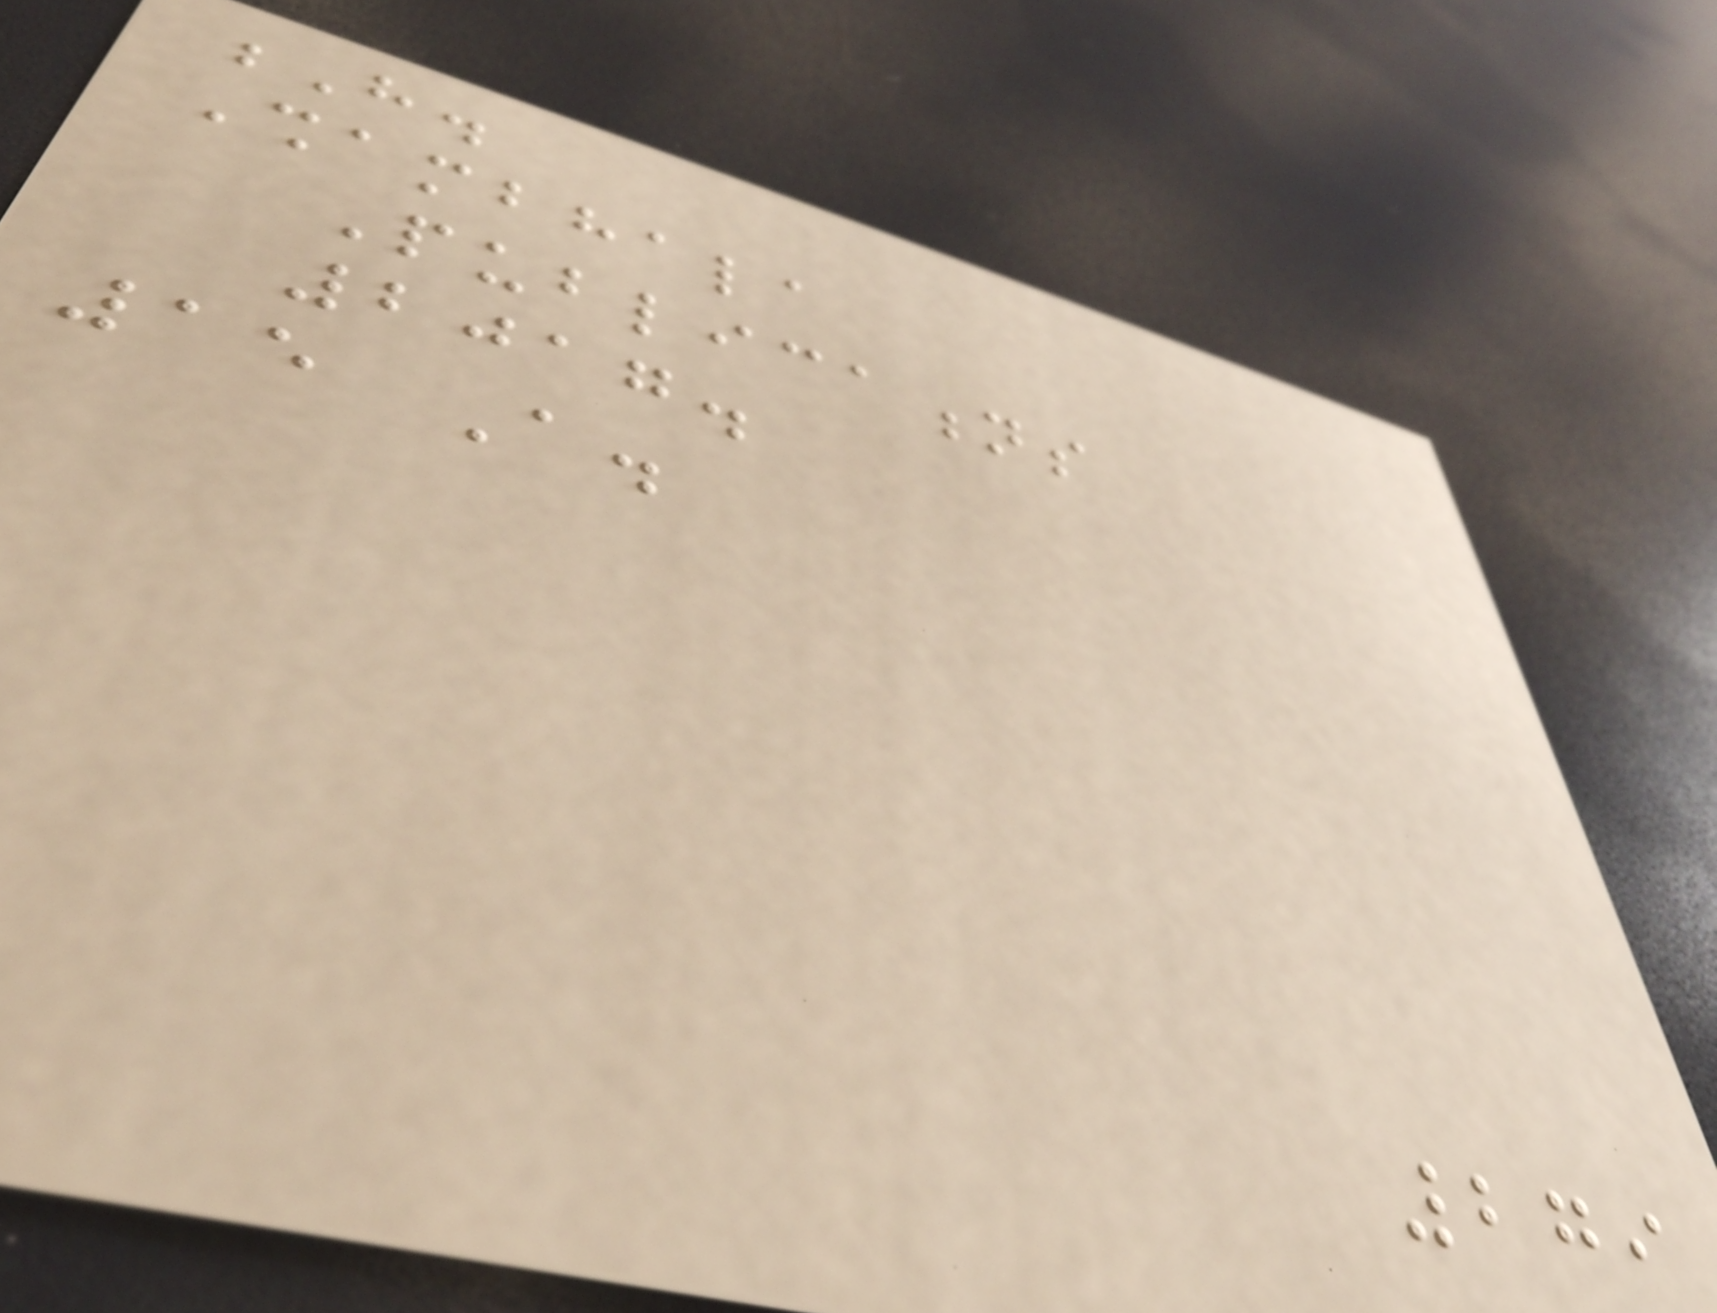H.
Shambhala
Publications
2017.
15 A.
279
